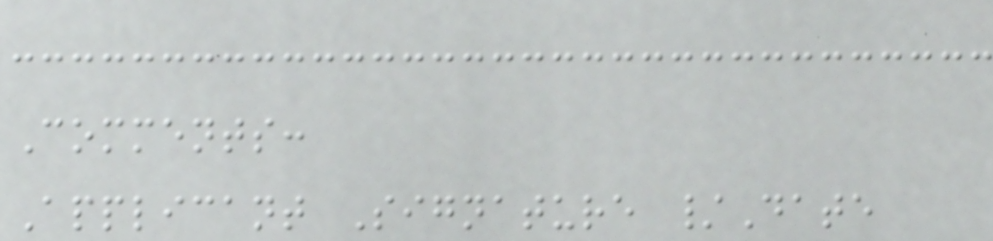Comments:
Applicant Signature /Date
